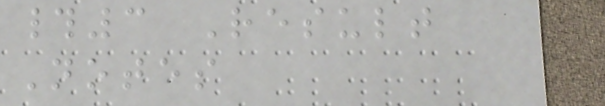#3 Result
Notes
